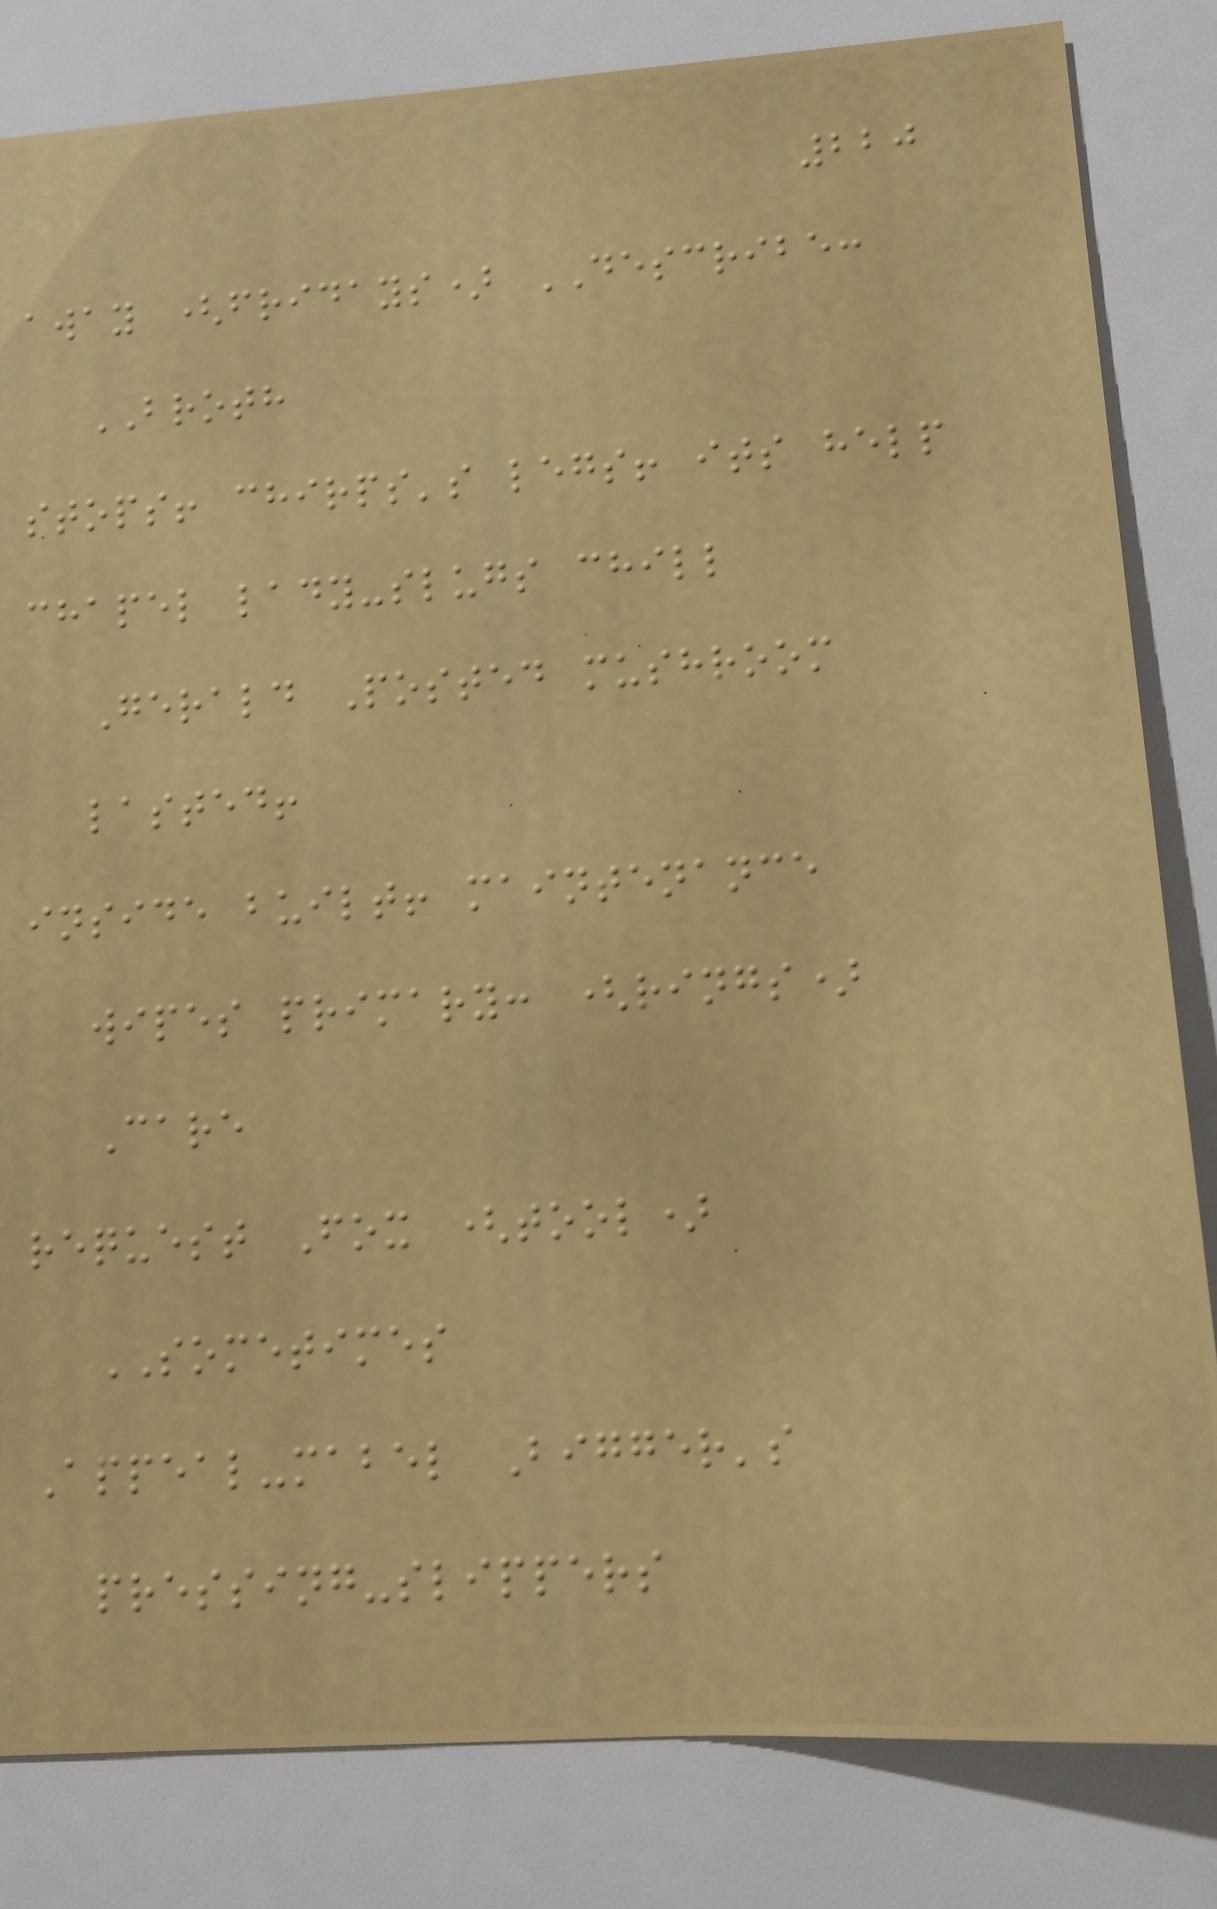220
away (fridays) DESCRIBE:
BROTH
stops! chirps's legs! its help
chapel lady-slugs chill
Gerald Posted mushroom
lasted!
inside built! maintenance
wipes primary: (rings)
Care
request Fox (tool)
SOMETIMES
Appeal-mabel Bigger's
pressing-slippers
